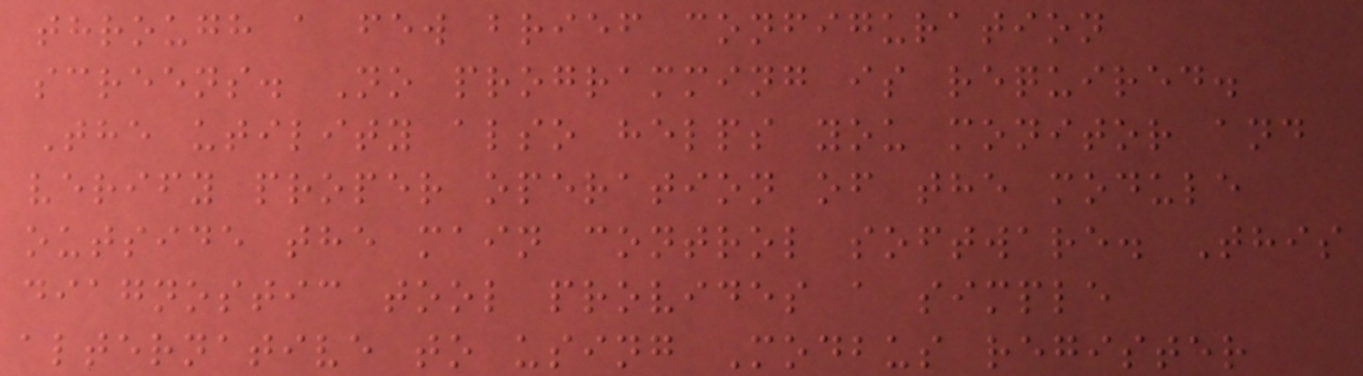through a few brief configuration
screens. No programming is required.
The utility also helps you monitor and
verify proper operation of the module
outside the main control software. This
diagnostic tool provides a simple
alternative to using Modbus register
